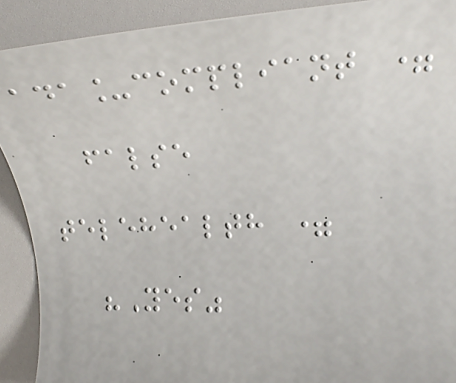ada_compliant =
false
telehealth =
"Yes"
